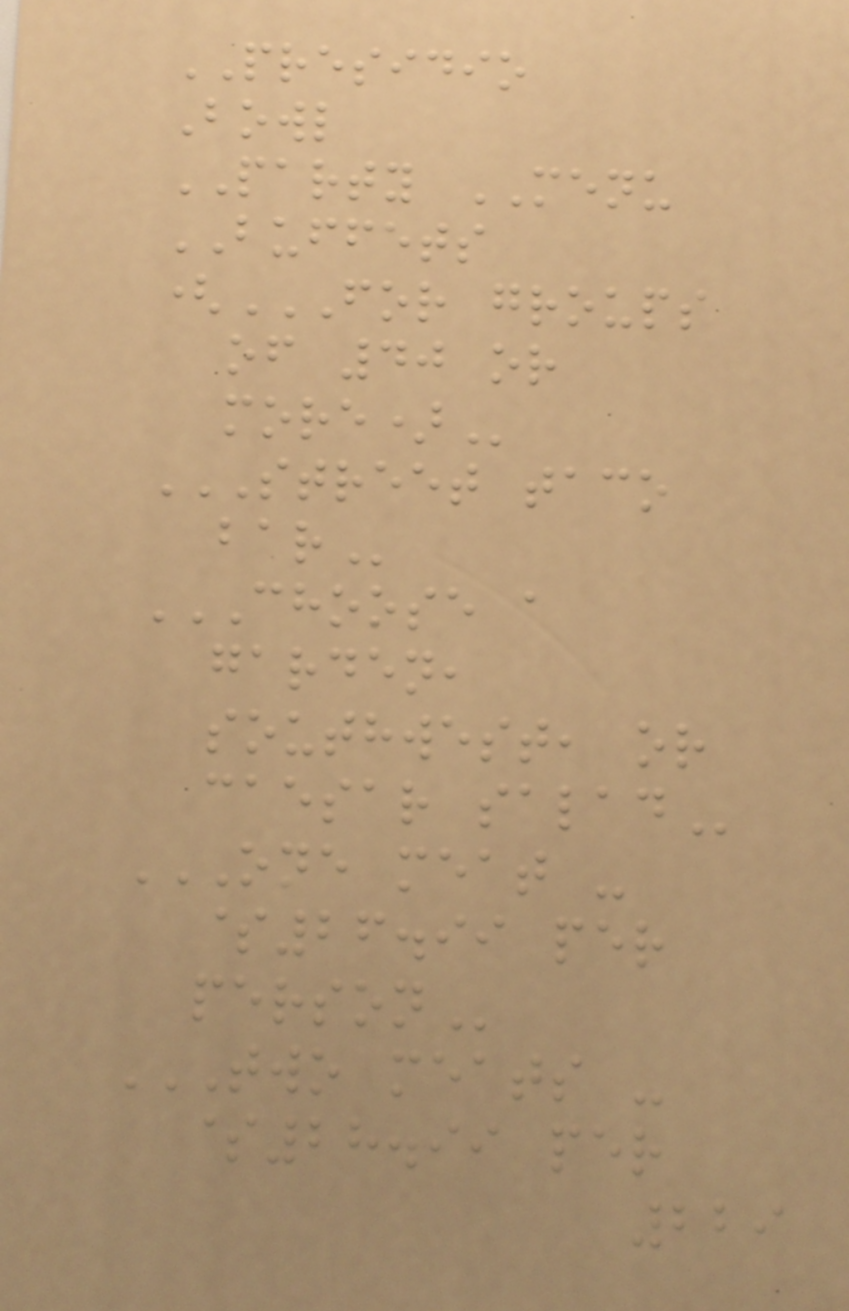PRESIDIO
Bowl
PARTY MENU
BUFFETS
(FOR GROUPS
OF 40 OR
MORE)
STREET TACO
BAR
CHOOSE A
GARDEN,
SOUTHWEST, OR
CAESAR SALAD
ONE MEAT -
$26.99 PER
PERSON
TWO MEATS -
$28.99 PER
229
